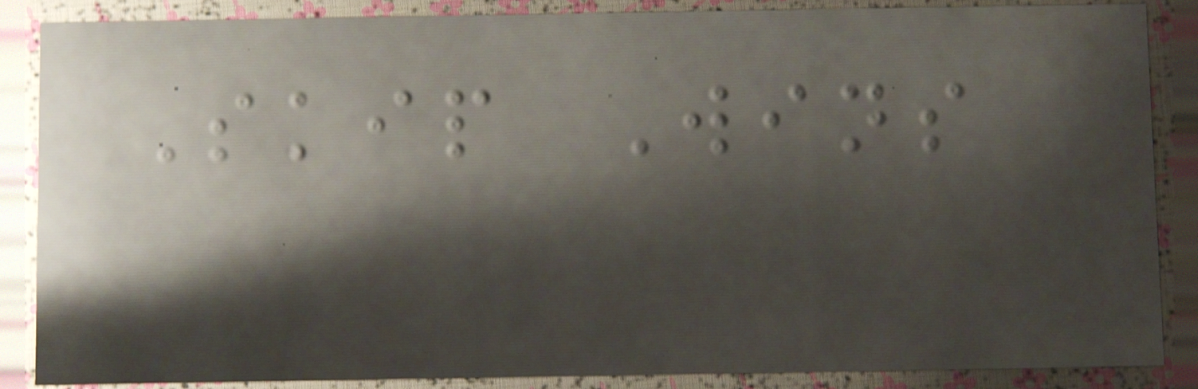Skip Wins
